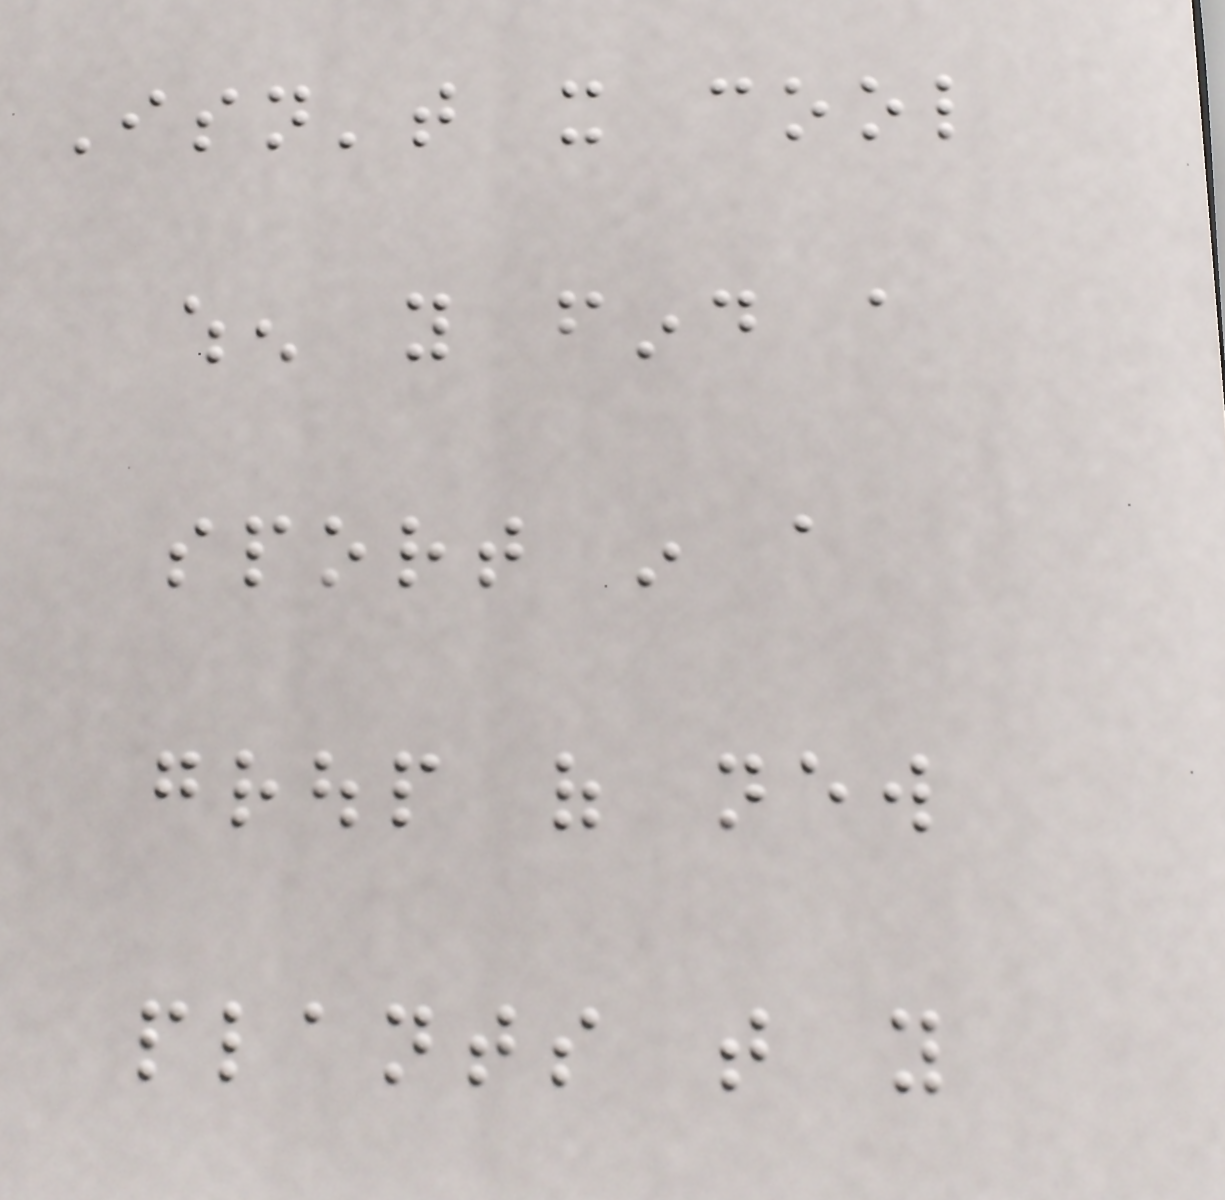Isn't it cool
when you find a
sport in a
group of new
plants that you
